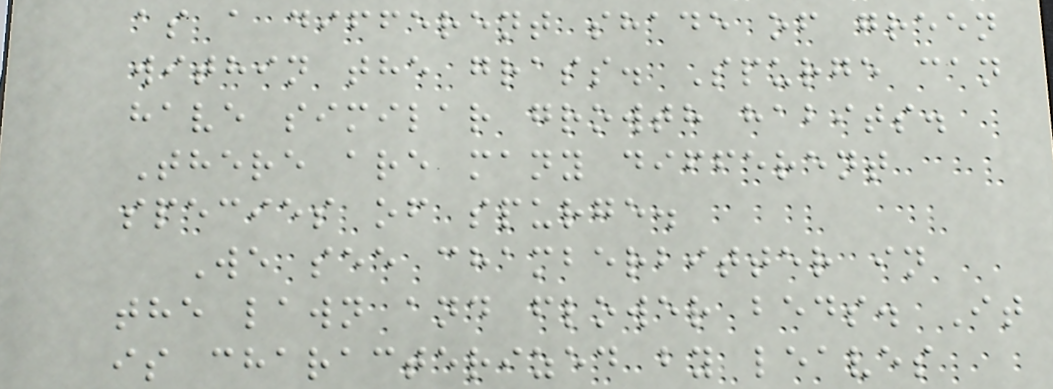as a different shade of green
within the grass. Spurge can
have similar growth habits.
There are many different
species of spurge.
We see chamberbitter in
the lawn and flower beds. It
is characterized by leaves
